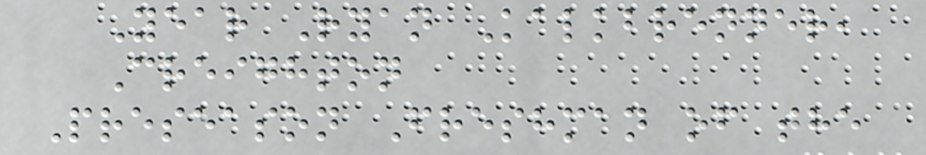Year Ryan Kalkbrenner,
Creighton
Preseason Freshman of the
